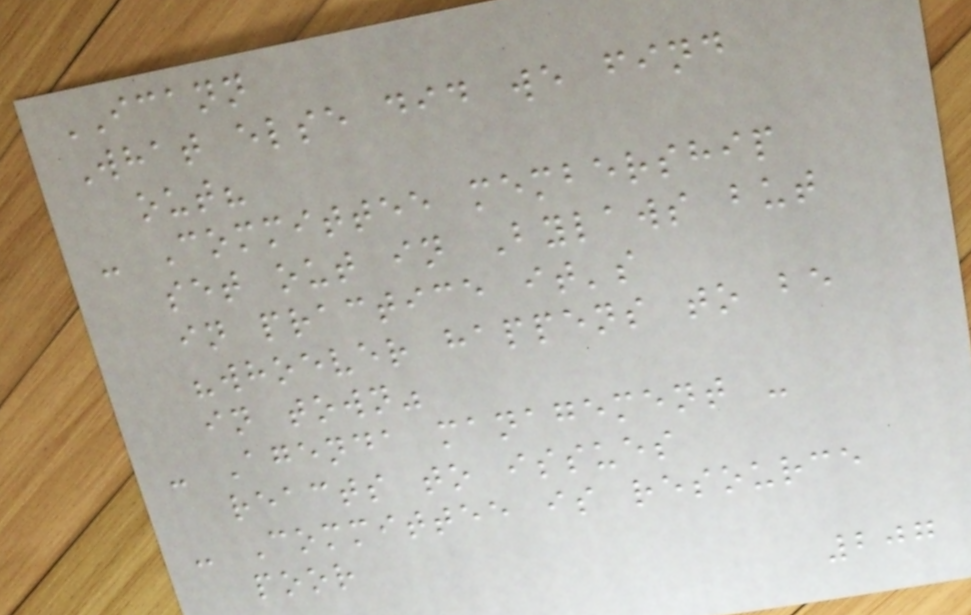ICANN
What else did we find
out?
- Committee membership
set out in Bylaws but
in practice it's
"whoever happens to be
in town"
- Agenda management -
reacts to issues
- Committee is resource
poor
207
